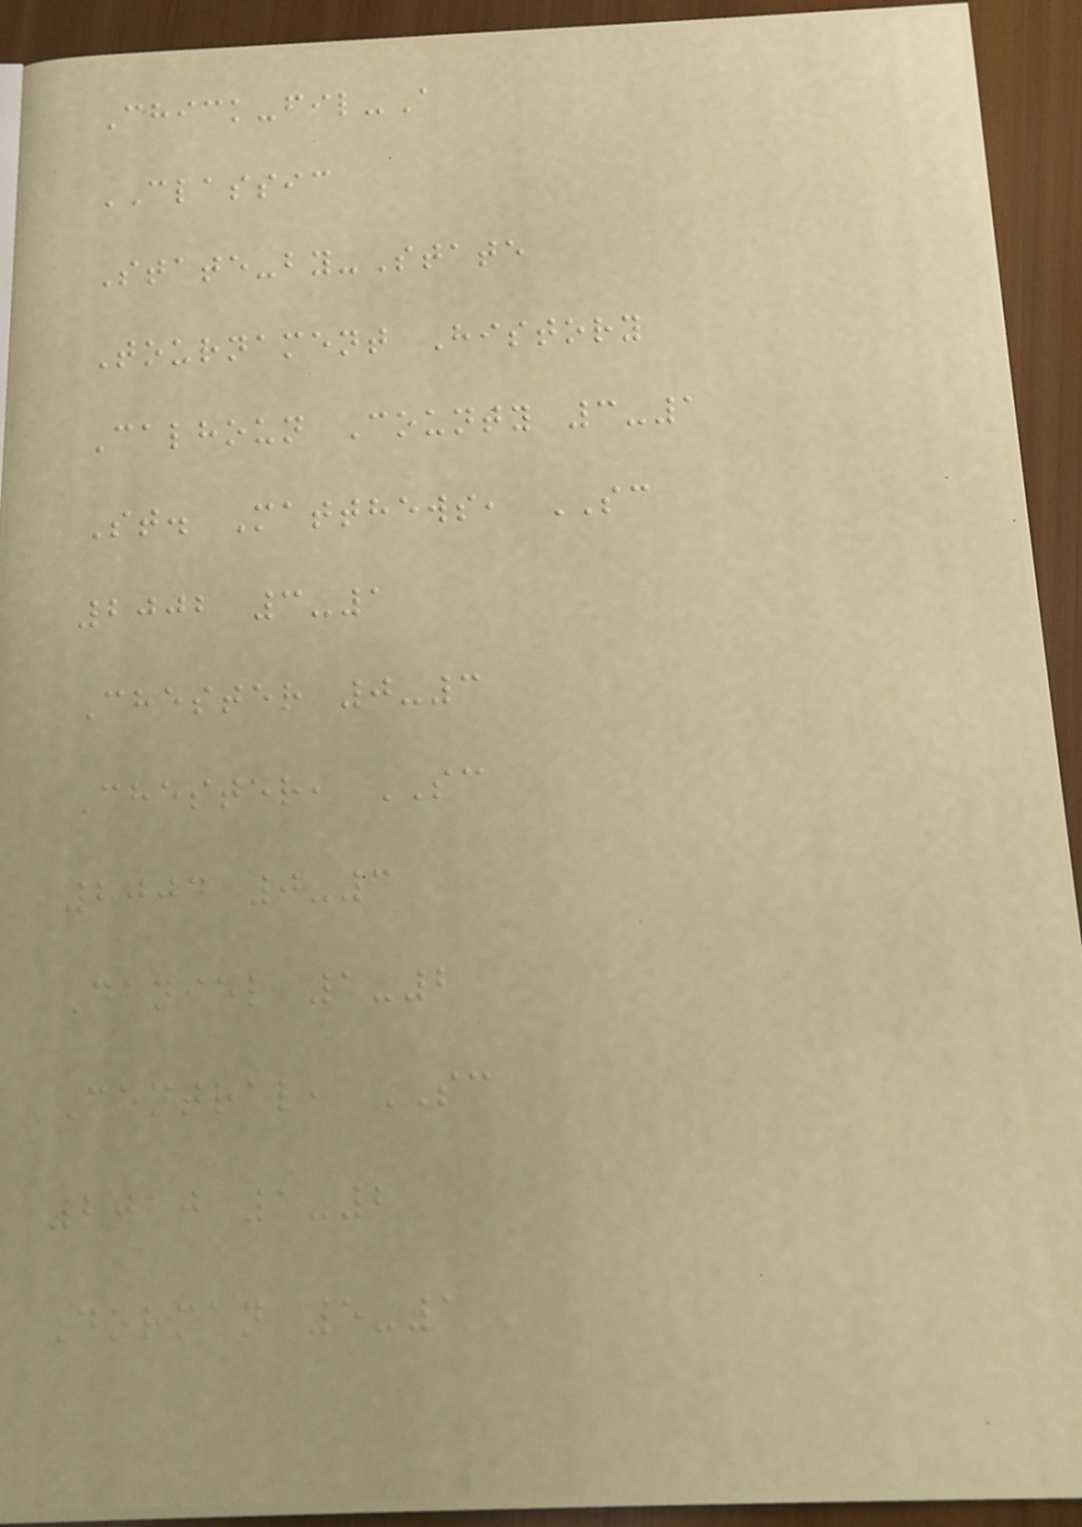Chick-fil-A
CLASSIC
State-by-State
Tournament History
Calhoun County 3-1
St. Matthews, SC
2002 3-1
Chester 0-3
Chester, SC
2004 0-3
Daniel 1-2
Central, SC
2010 1-2
Dorman 5-1
